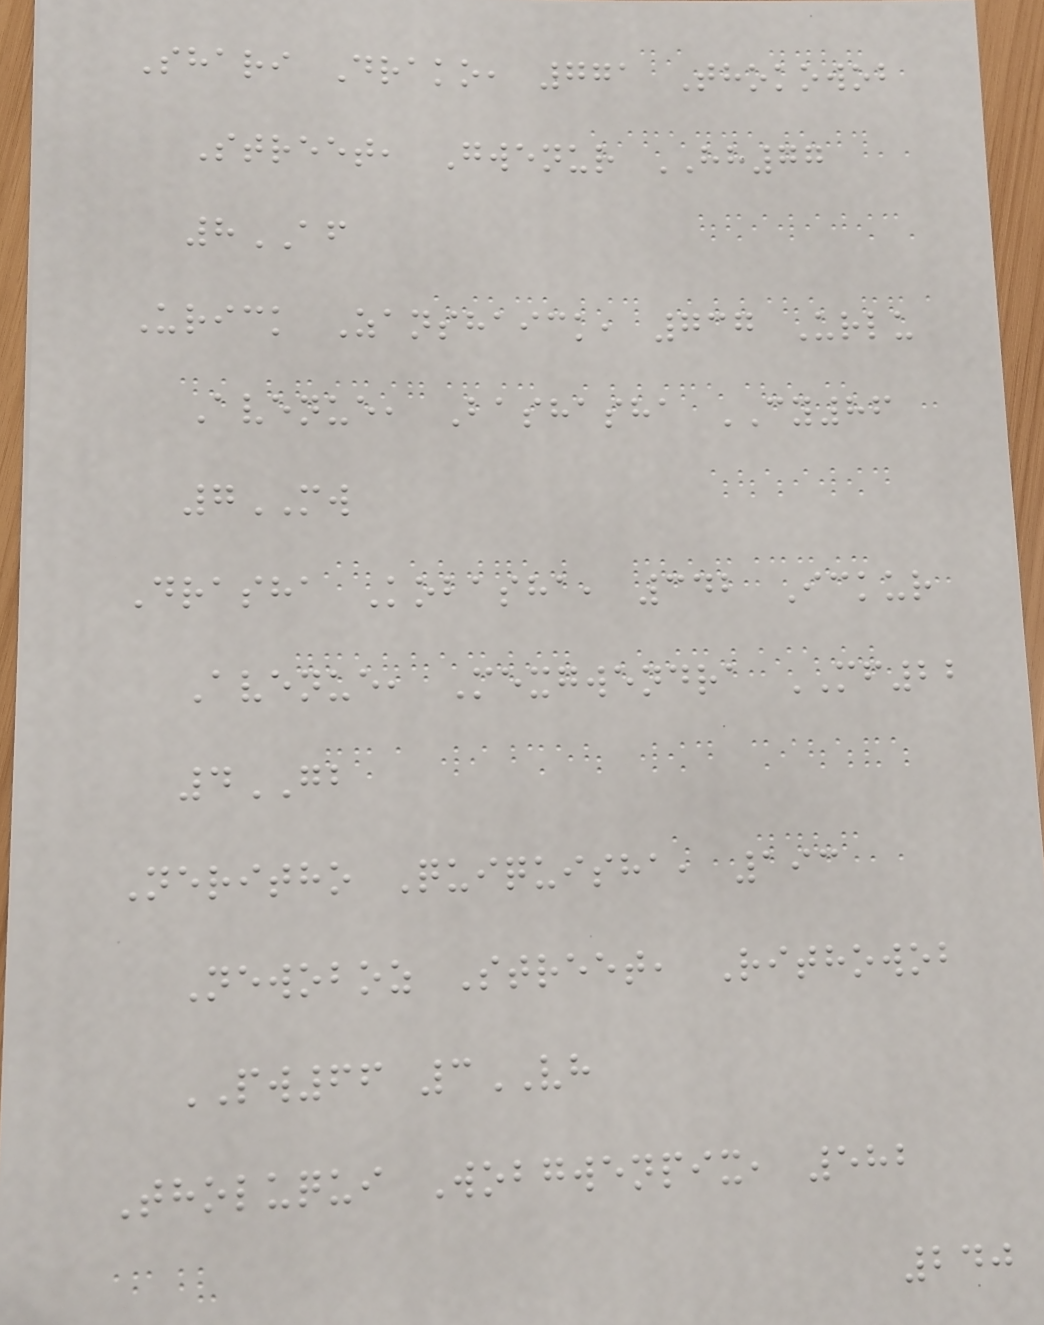Shari Drako, 771 Thokowob
Street, Gwenur HH77
8AF
Urick Zanshaick, 737 Urlu
Avenue, Bashasha CY86
7MW
Drasha Kobasha, 342 Ickur
Avenue, Mexgwendra MF22
4GB
Neritho Quiquisha, 193
Newoboz Street, Rithowob
PW66 3VH
Tholuqui Wobgwenpix, 582
240
